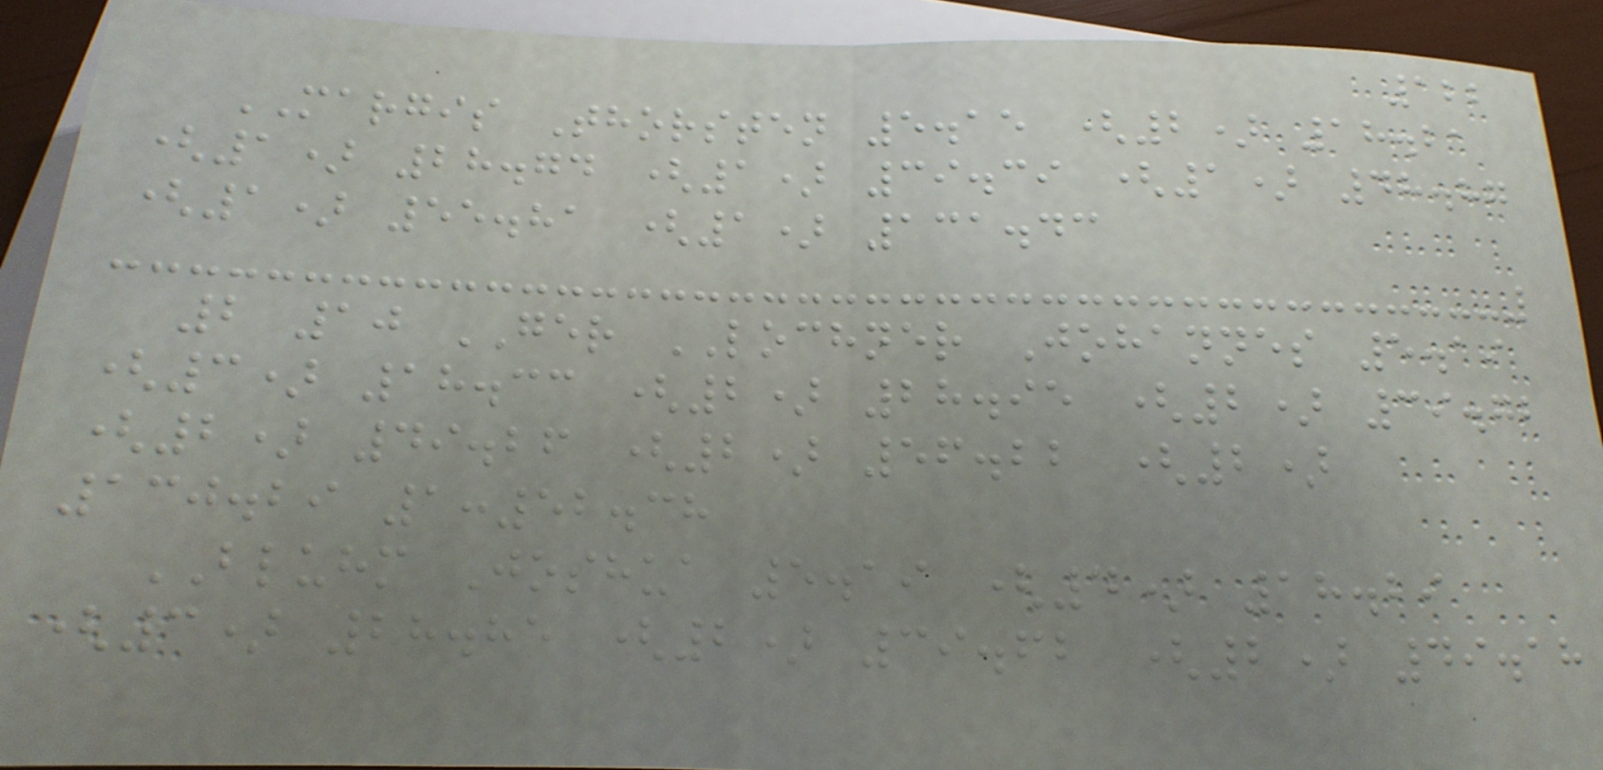122
MARGIS Thorsten 5.15 (2) 18.21
(1) 28.74 (1) 39.39 (1) 48.87
(1) 55.81 (1) 131.43
2 10 GER LOCHNER Johannes 5.19
(3) 18.33 (2) 28.95 (2) 39.72
(2) 49.26 (2) 56.22 (2)
130.29 1:52.38
BLUHM Joshua 5.19 (4) 18.29
(3) 28.85 (2) 39.62 (2) 49.18
